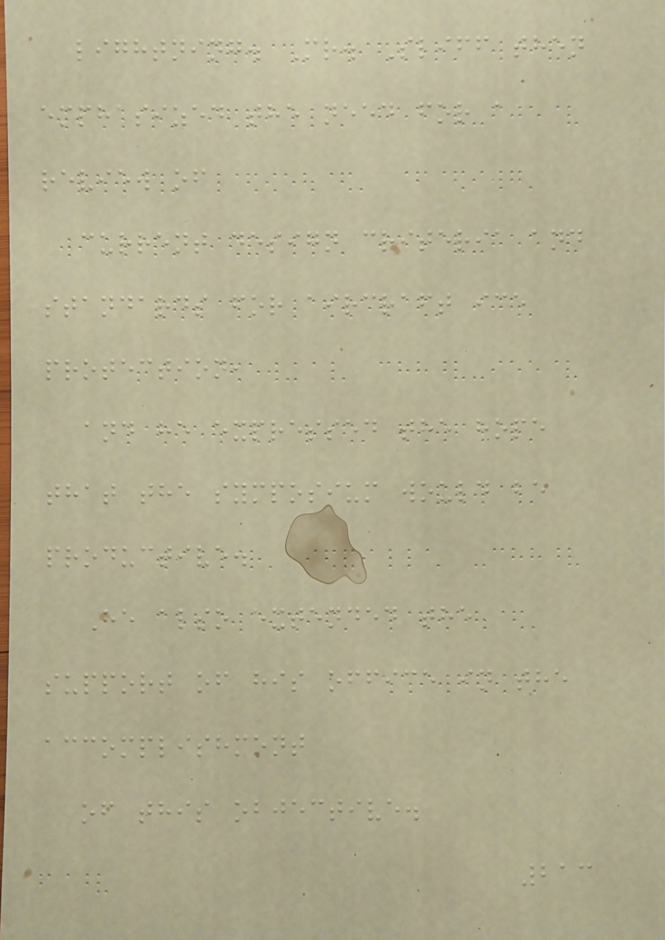lightning. Mr. Sliff then
emphasized the need for a
review of
current design criteria and
standards for aircraft ice
protection,
and he expressed the hope
that the symposium would be
productive.
He also extended the
support of his office in the
accomplishment
of this objective.
213
